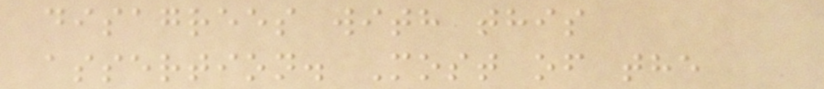disagrees with this
assertion. Most of the
